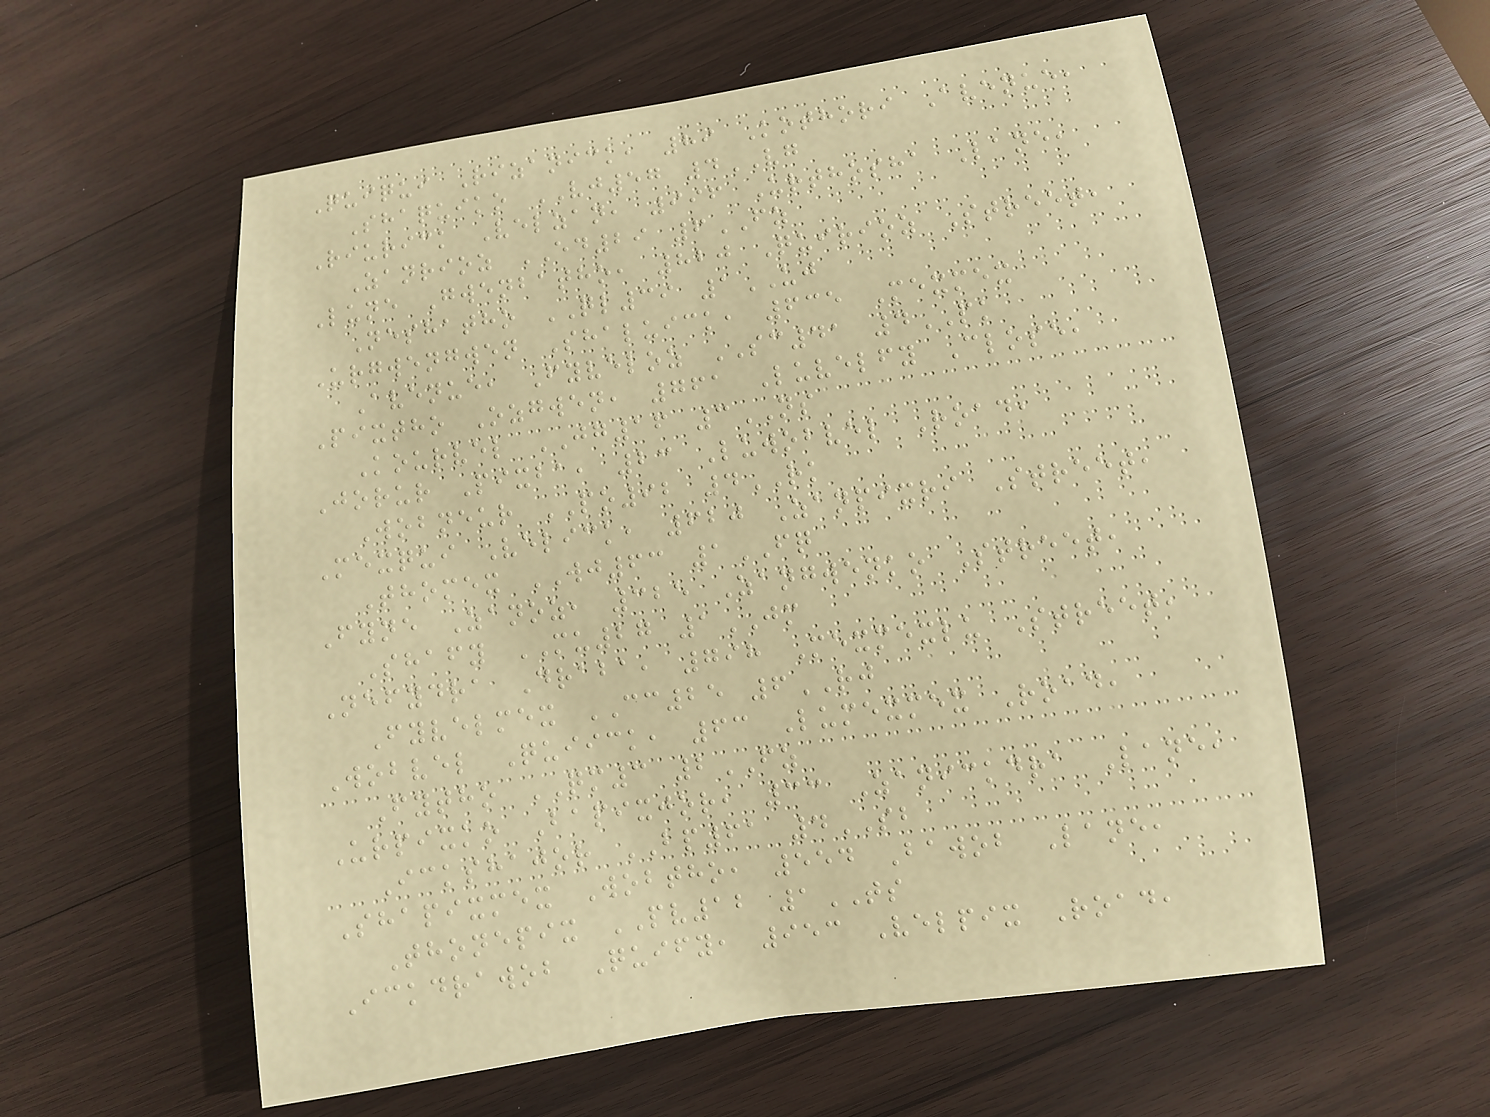Quiqui Rizanick, 89 Kothori Avenue,
Shaquiko VJ57 4VG
Riurick Velzan, 996 Urthosha Lane,
Zanrioz ED29 6FZ
Lune Gwenbatho, 820 Quirioz Street,
Neshatho QL39 1UJ
Urgwengwen Shaluick, 635 Mexmex
Avenue, Fyveloz SC41 4PK
Pixtho Ozgwen, 761 Luvelfy Close,
Kourvel JG16 3NS
Jorur Pixba, 23 Luwobvel Road,
Wobneur PO92 4RK
Mexqui Velick, 620 Zanpixri Street,
Thomex WJ63 1FQ
Fyne Zanoz, 325 Zangwenko Street,
Shafy MU27 1JM
Nefydra Draba, 798 Mexmexlu Street,
Fyvelmex CC25 6RJ
Wobvel Quiick, 63 Lumexmex Road,
Fytho QM3 2FZ
Urpixko Bapixjor, 33 Zanickdra Lane,
Ickshajor BP61 4SB
Shapixmex Wobtho, 554 Bawob Lane,
Thonepix PV12 1TS
Ickdrawob Quify, 953 Velpix Road,
